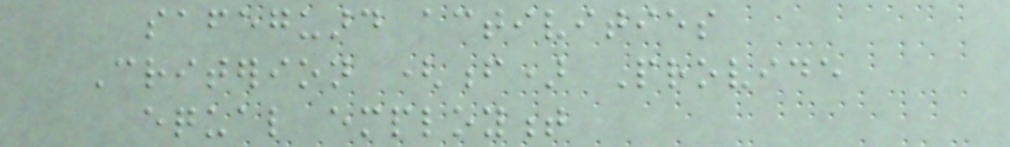safeguard activities
Criterion (f) Provide
equal employment
